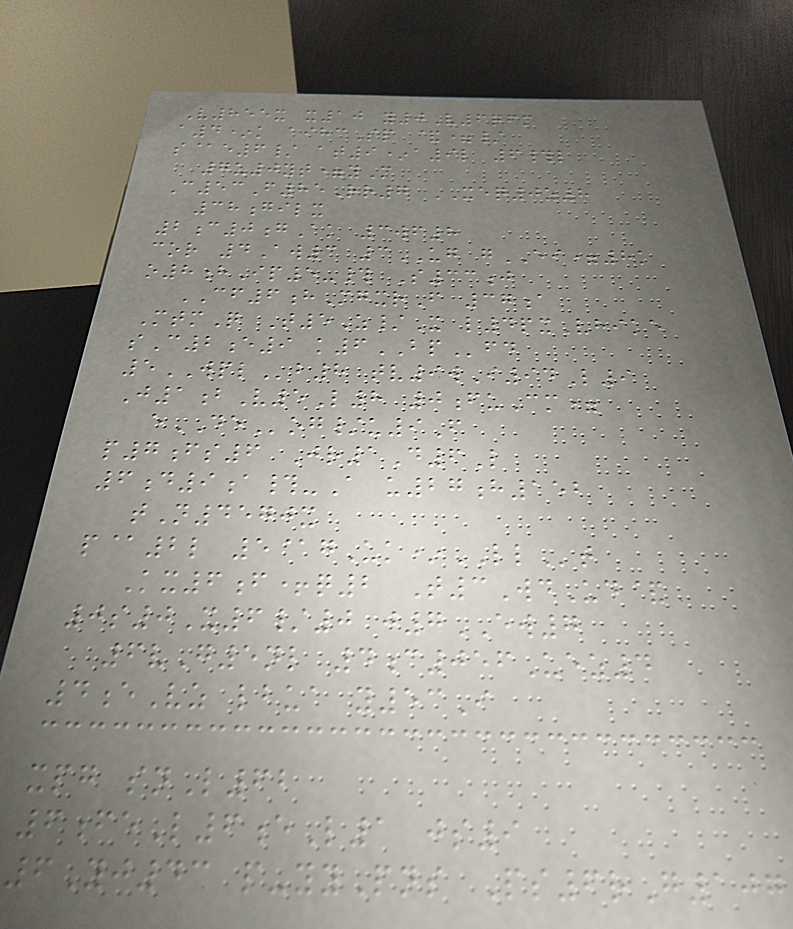V855x x10 y0V6qfm
a4*k aihcSp &=/
s@e6/ at9*a9l 6#l
7u0yt=yM
C53F85Rr7 XEQ0z8
38gilx
2c0gAk 3wf8
cor 4Aw3 3UG gEI=8k
o8hIp5-# S33j
CF6hMgxrF 37a
MtmQ T5Z/X l4pxVhike
sC2e9 k6BPfd
5WPLb8 tv9wI94L9
J1bV5L8 0fuCm=
eDEog/u9F
p7fs6 Jr1D6L
6d9a#-A u27h152
tN4570x
p@2l 5@gUk*LLt
Kx6f+q2 T3WdUd&
0s0X6/0 j7EW7
6vG5nl 4c056Uez4
4eVz lbua y53I
xpg snL62
6feL6eL1 js9
6Yj43 p-yyPns Ps6rG107
